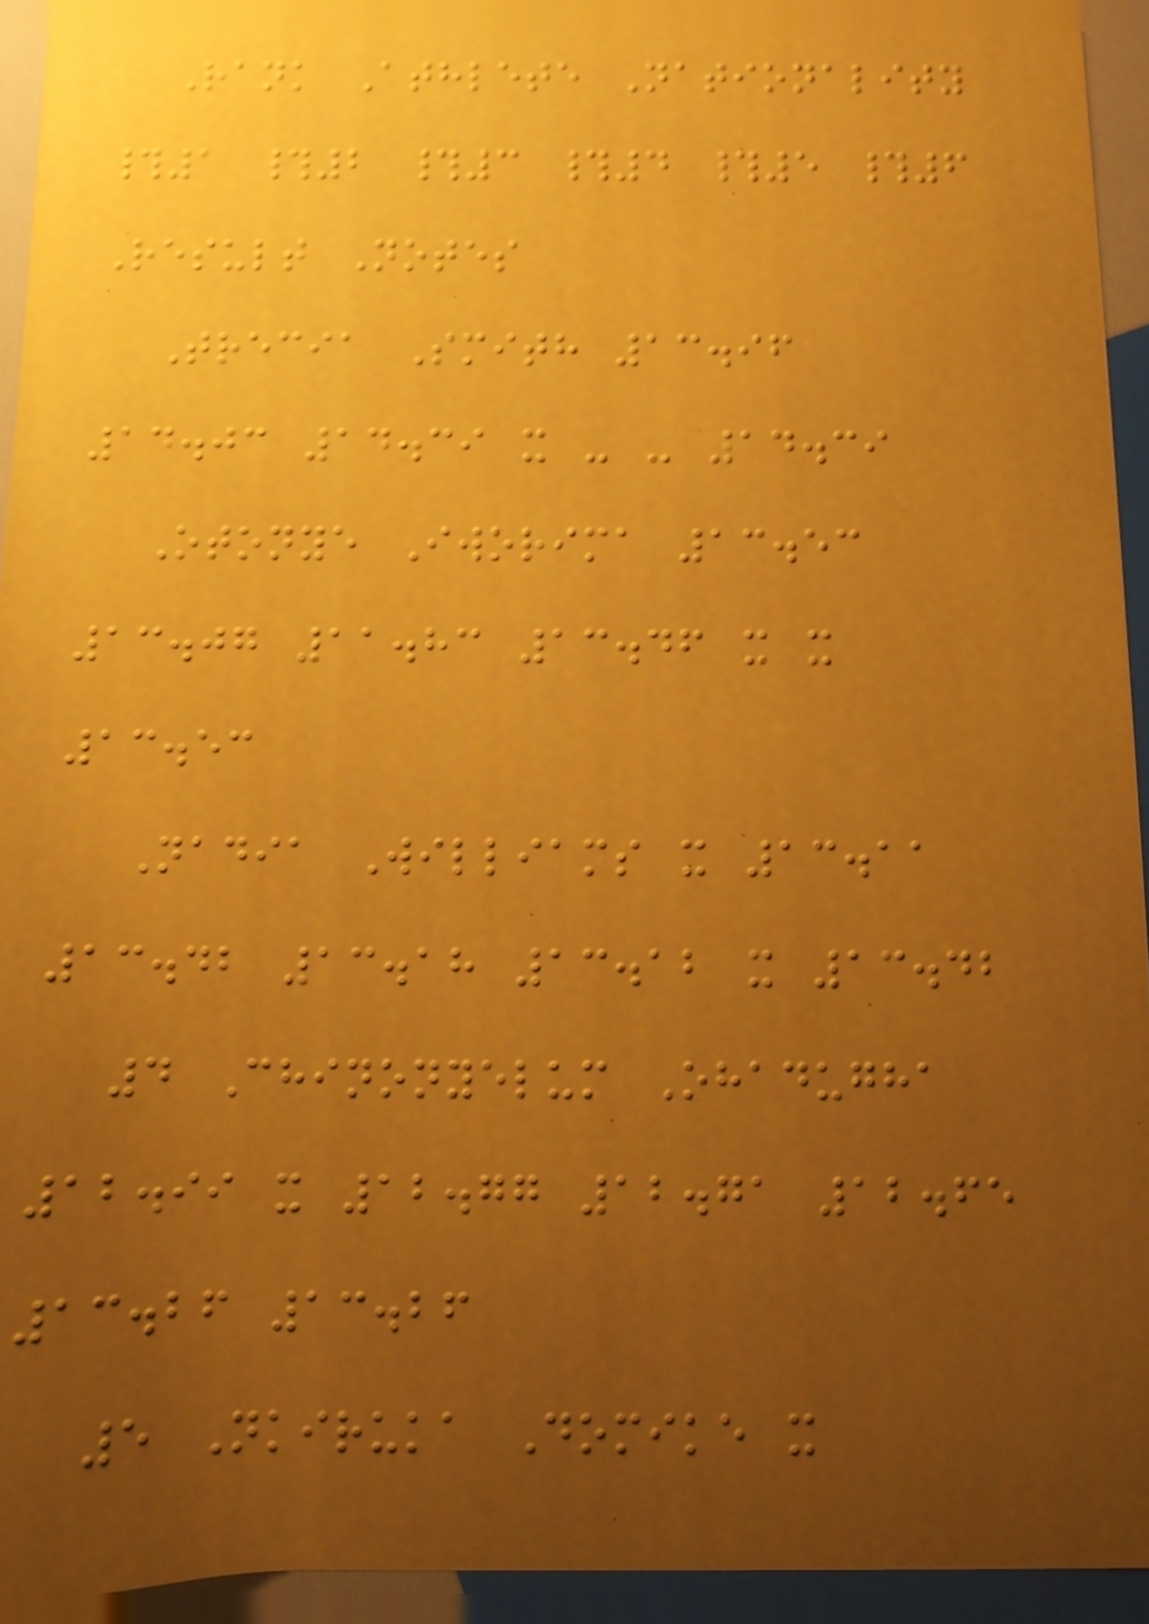Rank Athlete Nationality
#1 #2 #3 #4 #5 #6
Result Notes
Trecia Smith 13.96
14.03 14.39 x - - 14.39
Otonye Iworima 13.53
13.07 11.83 13.46 x x
13.53
Nadia Williams x 13.11
13.42 13.18 13.12 x 13.42
4 Chinonyelum Ohadugha
12.99 x 12.77 12.71 12.65
13.26 13.26
5 Nkiruka Domike x
